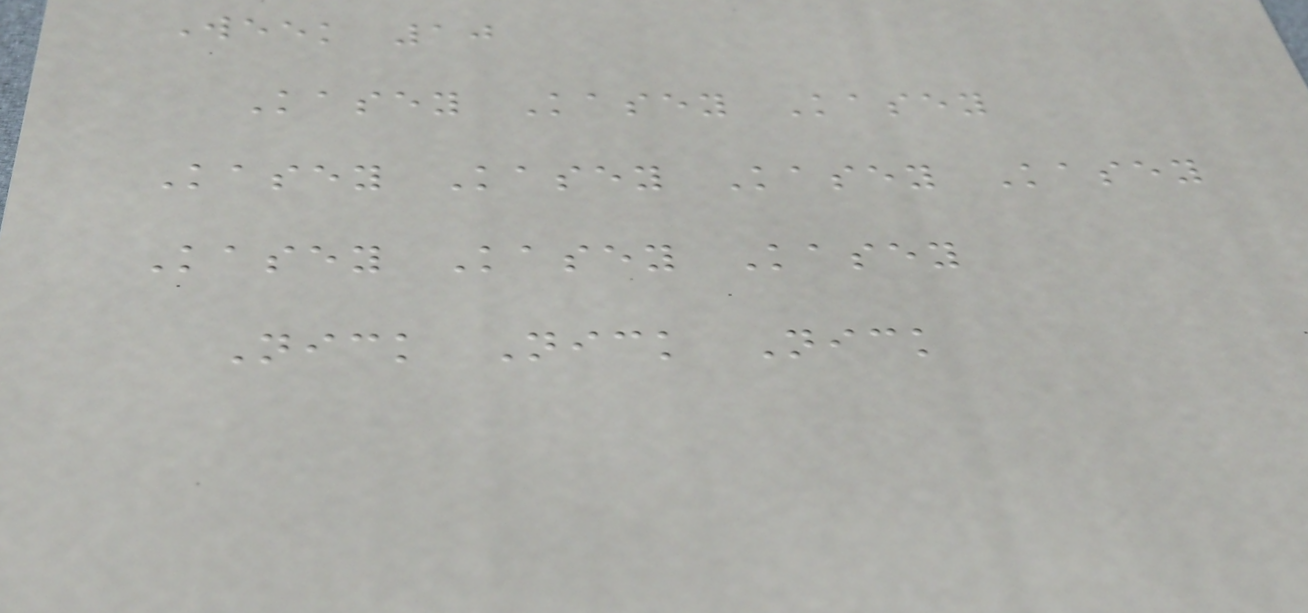Week 10
Kasey Kasey Kasey
Kasey Kasey Kasey Kasey
Kasey Kasey Kasey
Nick Nick Nick
